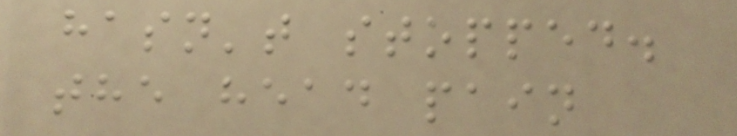hasn't stopped.
the head pain
